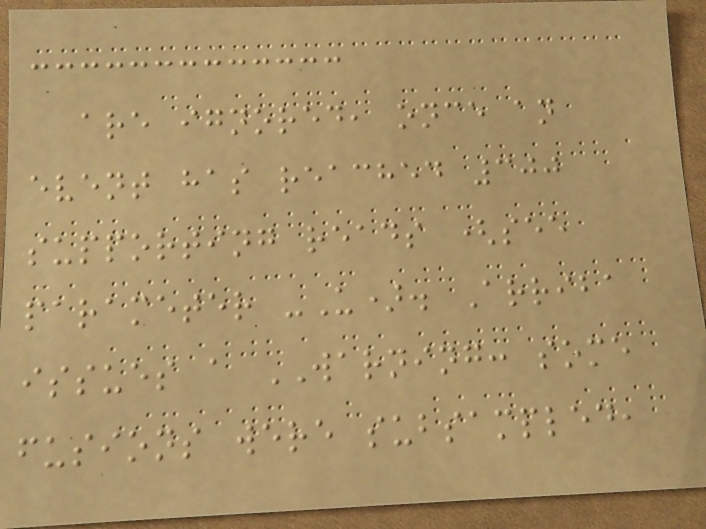are ignored, once an
event has reached 300
supporting reads (see
parameter -U). Arriba
issues a WARNING: some
fusions were subsampled,
